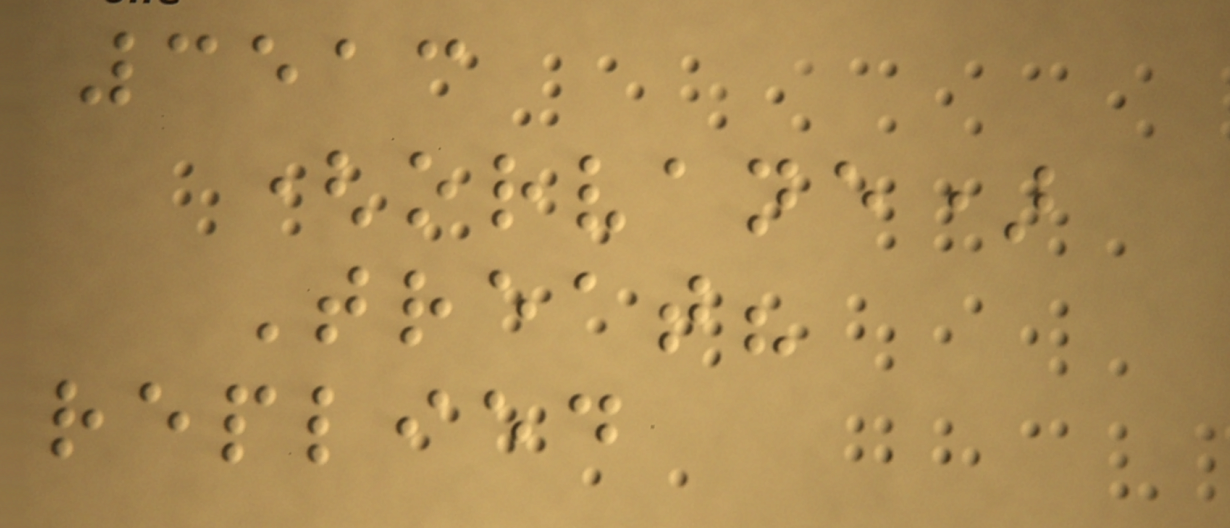3513
(orvane)
Treat?
replied
